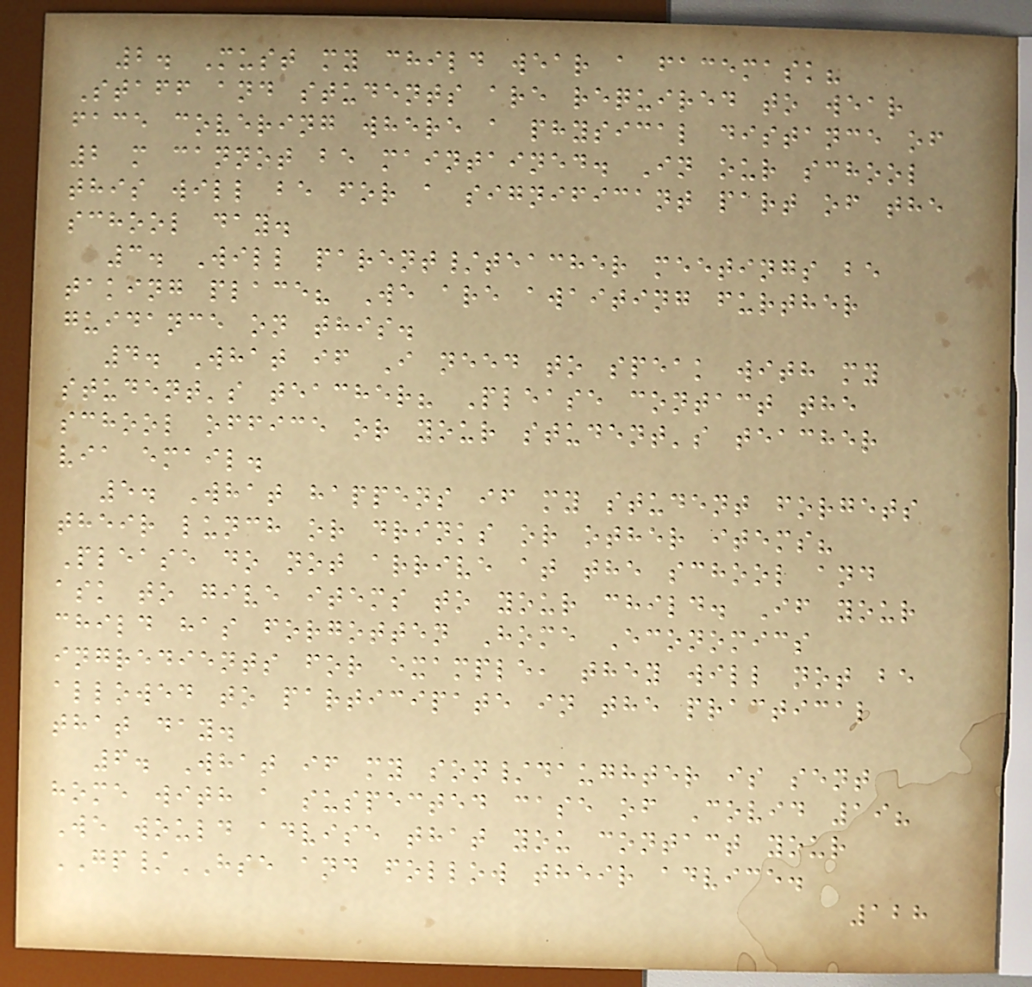2. Must my child wear a facemask?
Staff and students are required to wear
face covering where a physical distance of
2 m cannot be maintained. In our school
this will be for a significant part of the
school day.
3. Will parent/teacher meetings be
taking place? We are awaiting further
guidance on this.
4. What if I need to speak with my
student's teacher? Please contact the
school office or your student's teacher
via email.
5. What happens if my student forgets
their lunch or drinks or other items?
Please do not arrive at the school and
ask to give items to your child. If your
child has forgotten Home Economics
ingredients for example, they will not be
allowed to participate in the practical
that day.
6. What if my son/daughter is sent
home with a suspected case of Covid 19?
We would advise that you contact your
GP/HSE and follow their advice.
128
